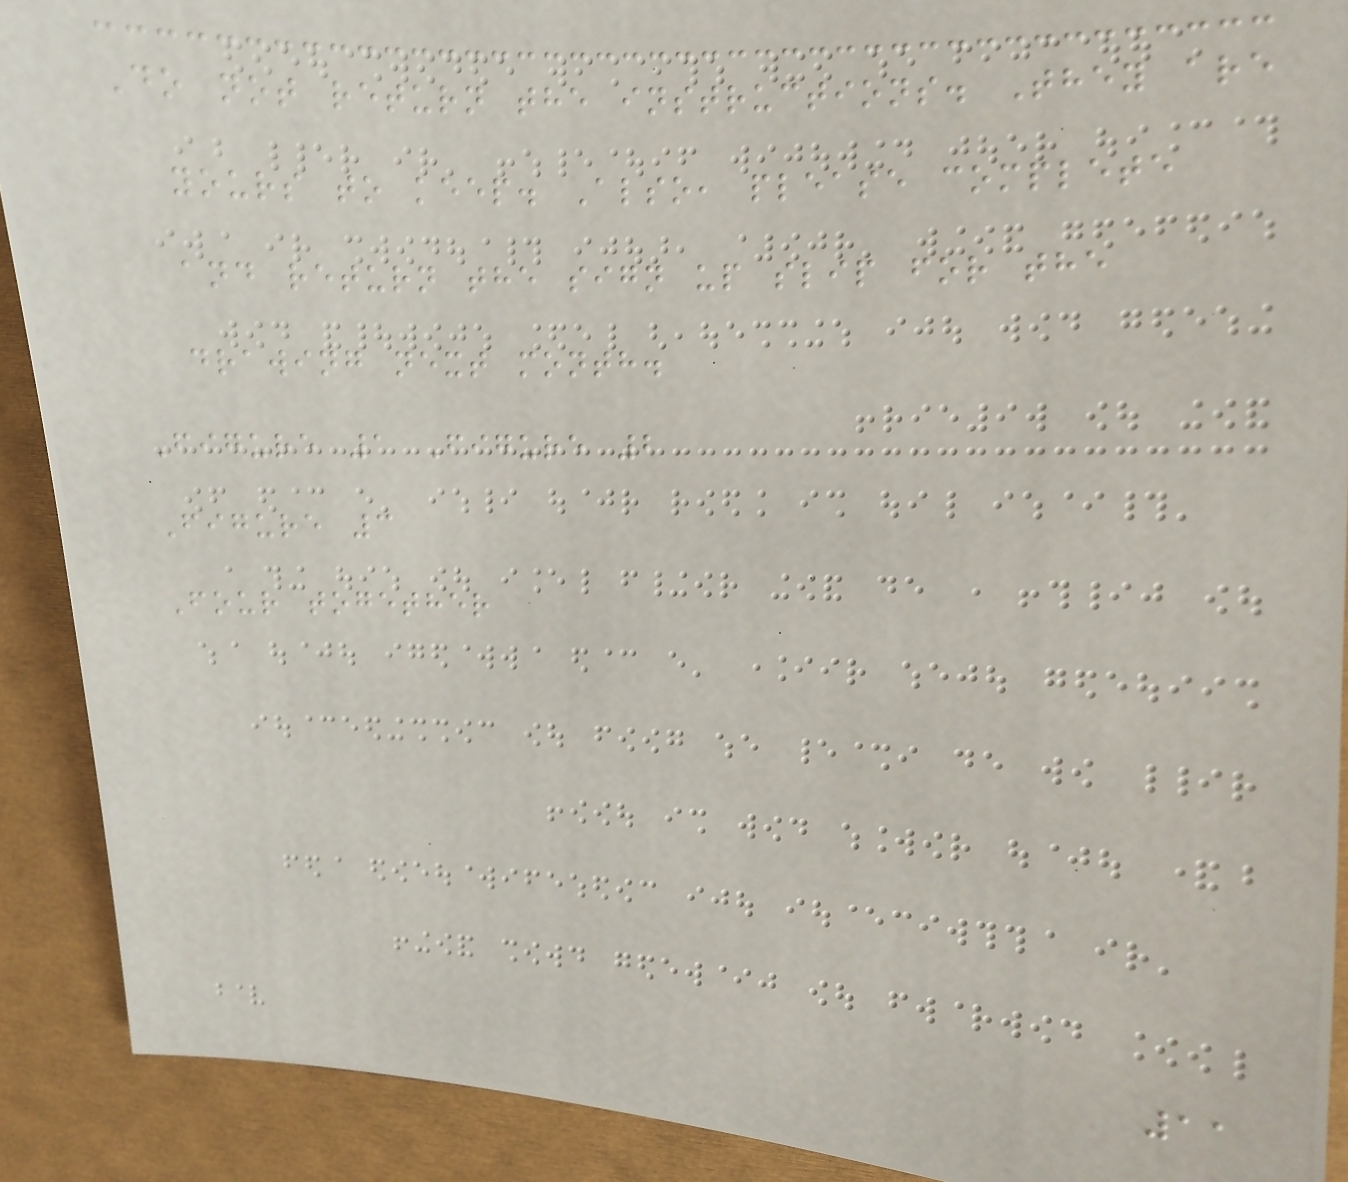Do not return the instructions. They are
yours to keep. Also, please complete
and return the sign up slip for the
drawing next month.
Figure 1 Figure 2
Figure 3
Four together
11
